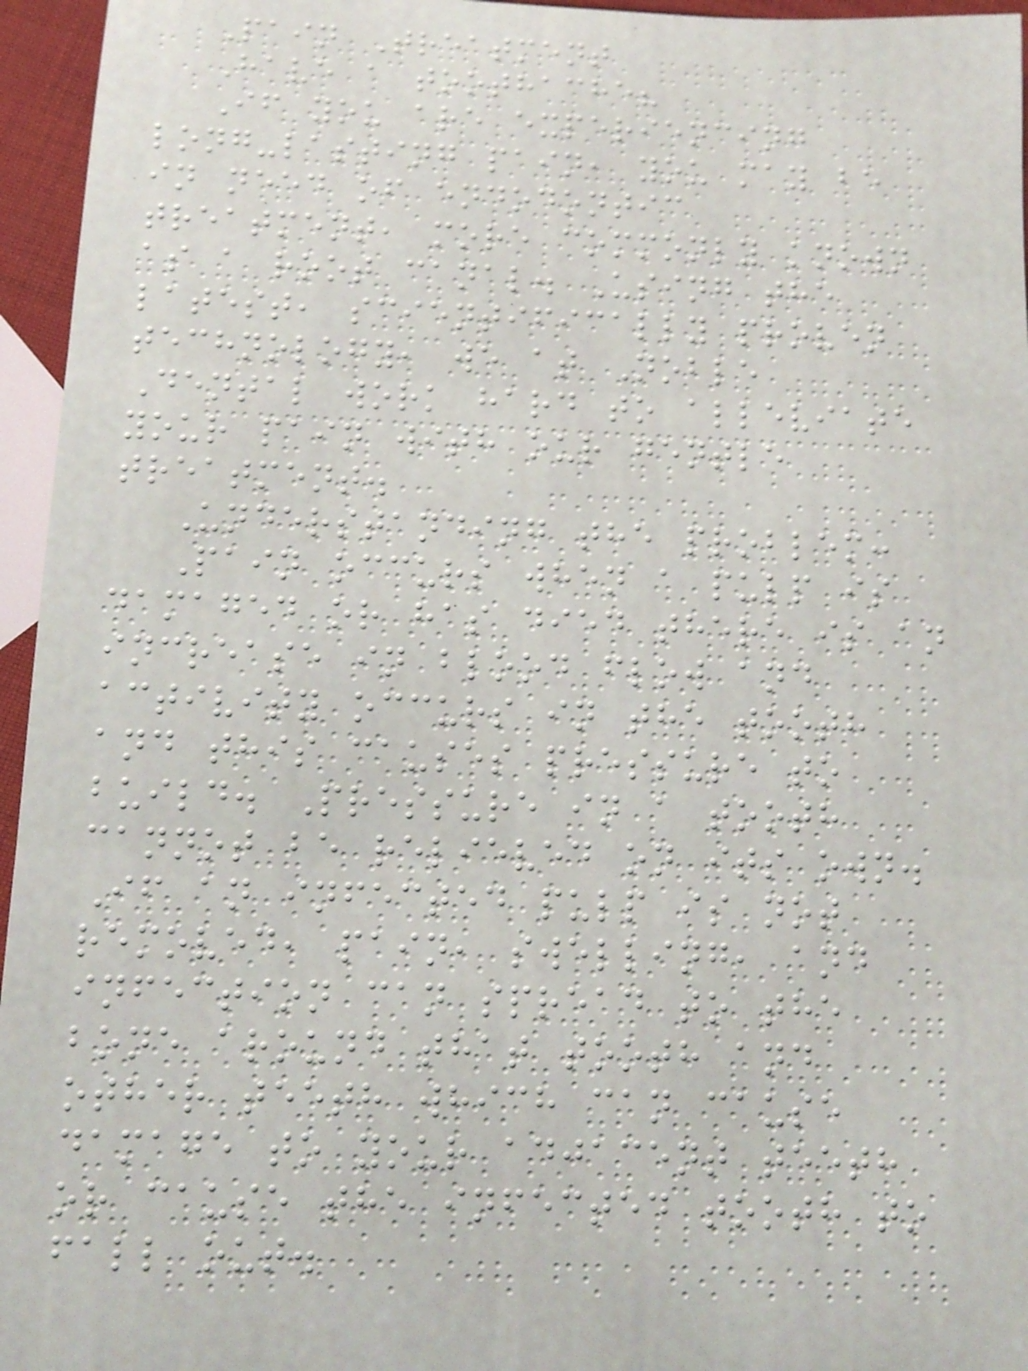Pain Treatment
Have a toothache?
If you are experiencing
long-lasting pain, you may be
in need of endodontic
treatment, more commonly known
as a root canal. Using the
latest, scientifically proven
technology, we at Noble
Dental work hard to alleviate
your pain with our gentle
treatment.
Understanding the problem:
Pain occurs when a pulp is
damaged or has died there is an
increase in blood flow and
activity occurs in the tooth
and this causes pressure to
build. Pressure in a tooth
cannot be relieved on its own.
If an infected pulp is not
removed, pain, swelling, and
infection can spread to the
bone around that tooth and
other teeth which can cause
damage to your adjacent teeth
or cause the infected tooth to
fall out.
